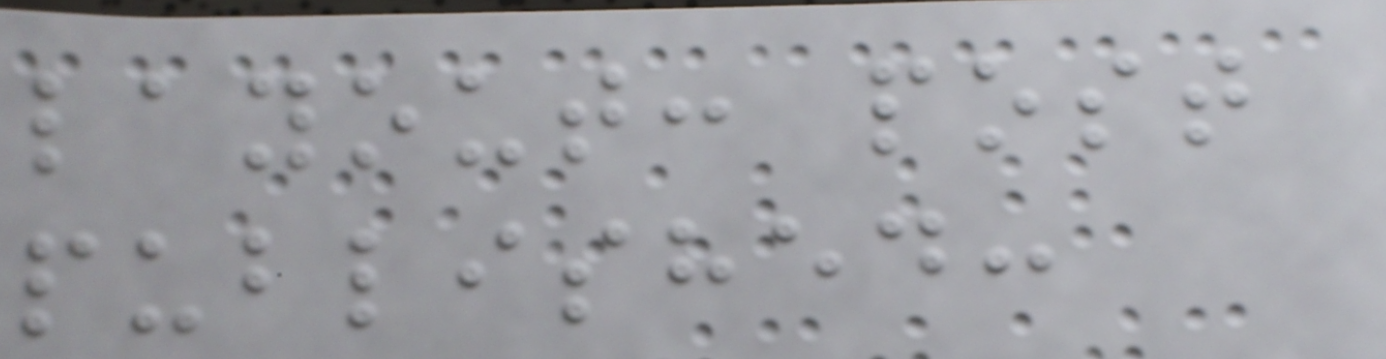layout: post
published:
